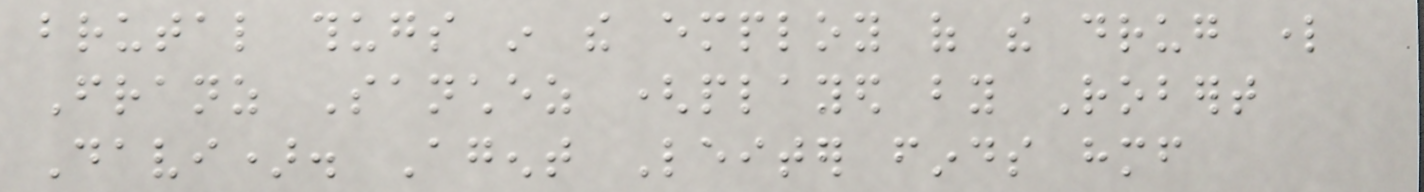brutal thugs in the employ of the drug lord
Franz Sanchez (played by Robert
Davi). Agent Leiter finds himself
